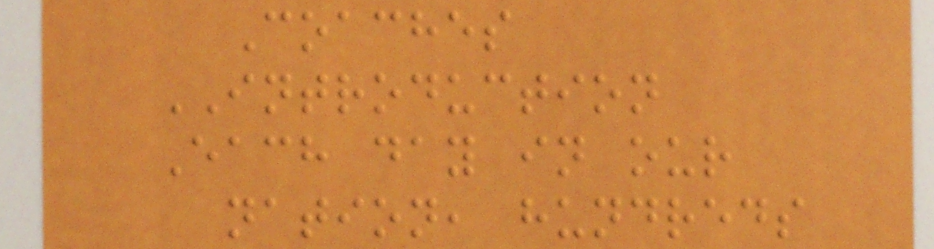Coaches
INTRODUCTION
Each day in our
nation, hundreds
